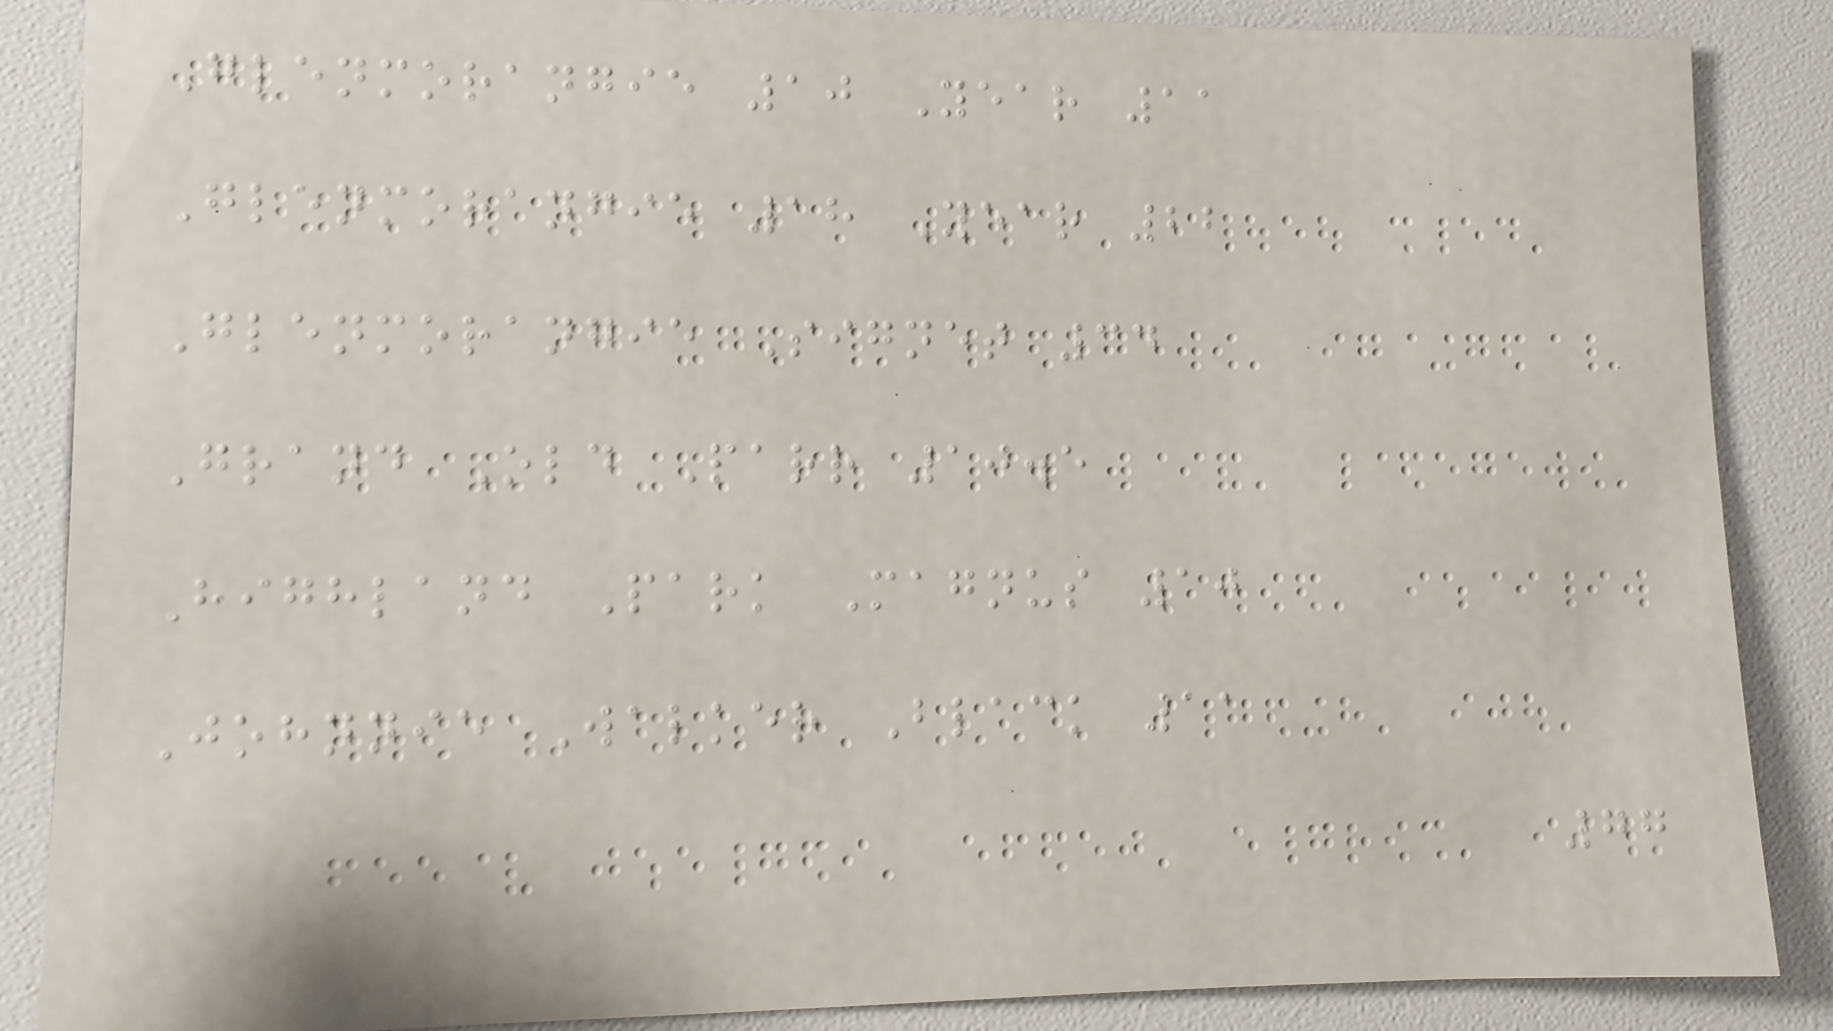Glenmorangie 10 Year 11
Glenmorangie 18 Year 22
Glenmorangie Signet 34
Grand Old Parr 10.5
Highland Park Magnus 10
Johnnie Walker Black 11
77
